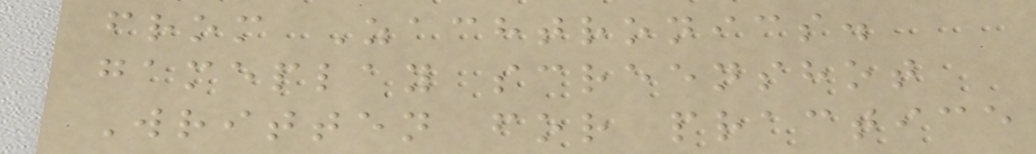from Zachtronics.
gameplay screenshot
Written for practice
